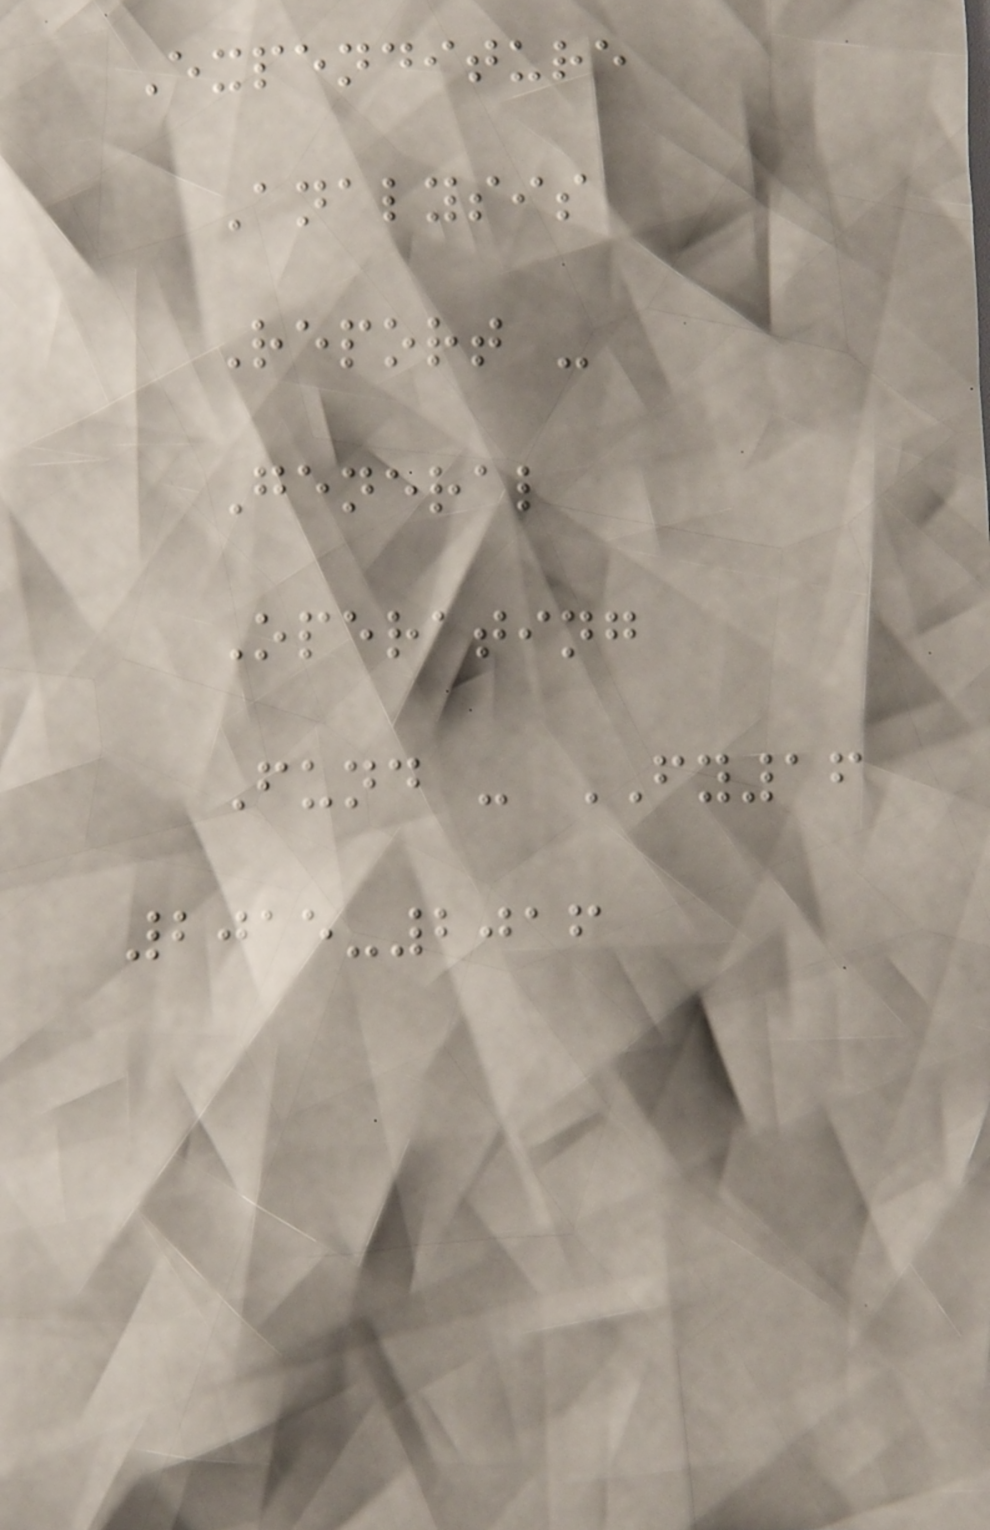Expenditure
Analysis
Report -
General
Operating
Fund - FY16
2015-2016
